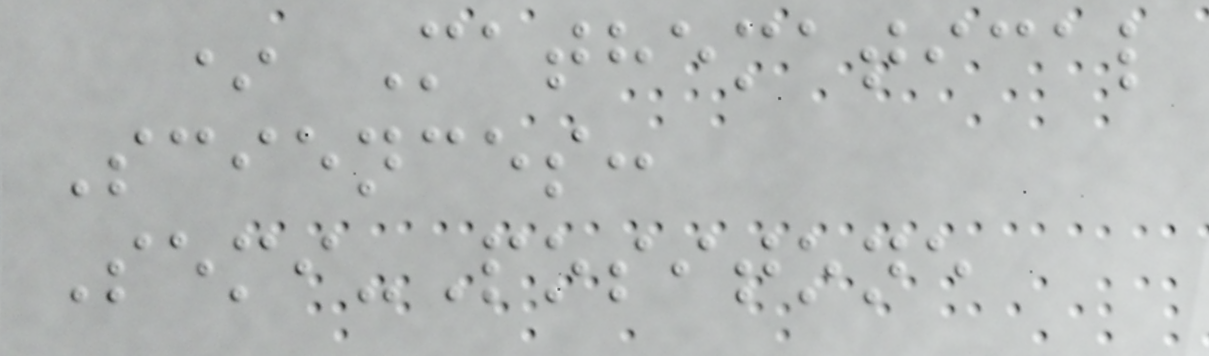* Mathematical
Sciences:
Semi-Positone
